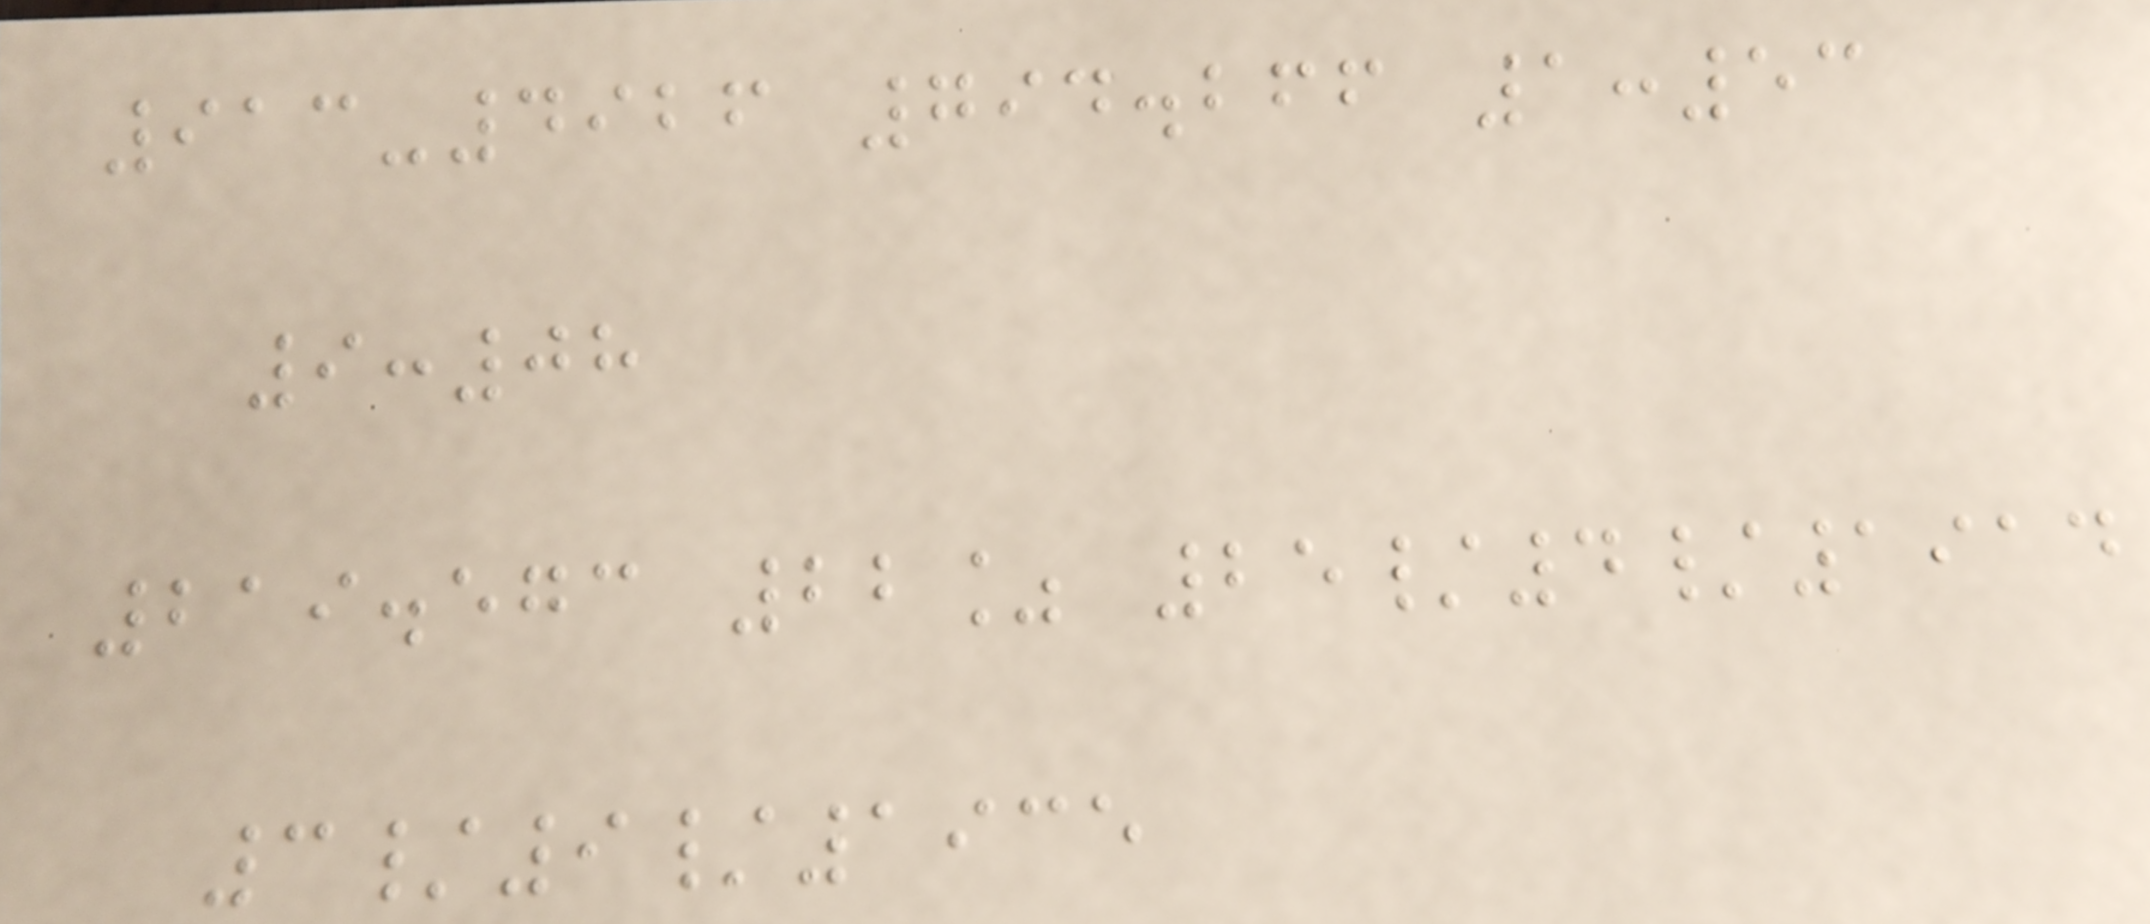913-4926 794.266 1:53
9:08
219.573 22% 25/4/1914
3/9/1935
